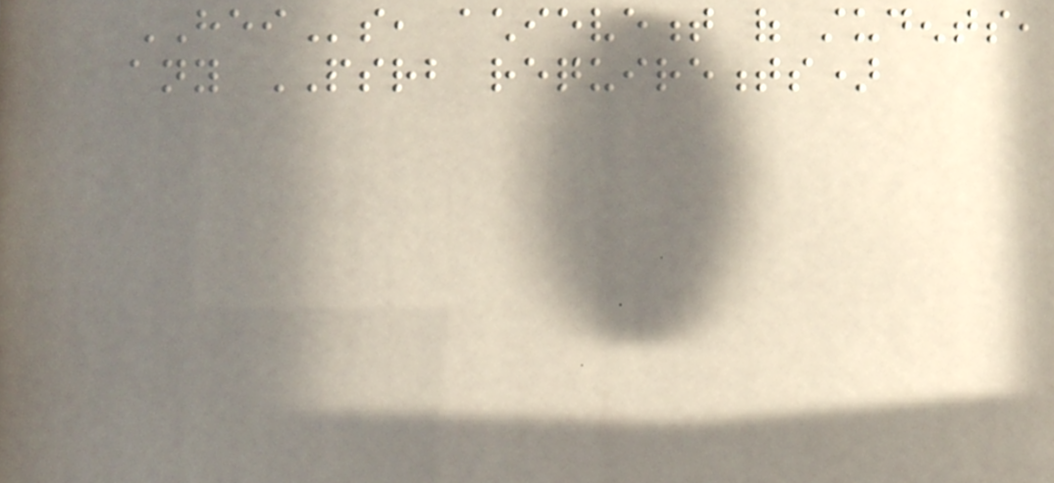HEIs, achievement of students,
any PSRB requirements)
